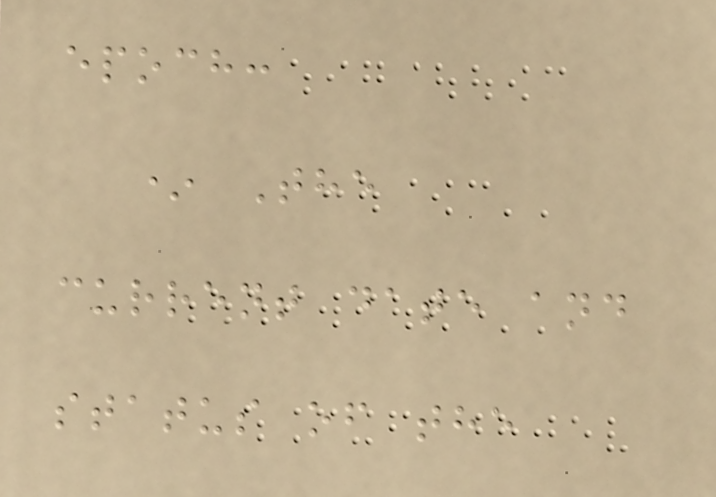epoch:
* The
current date and
status of the
